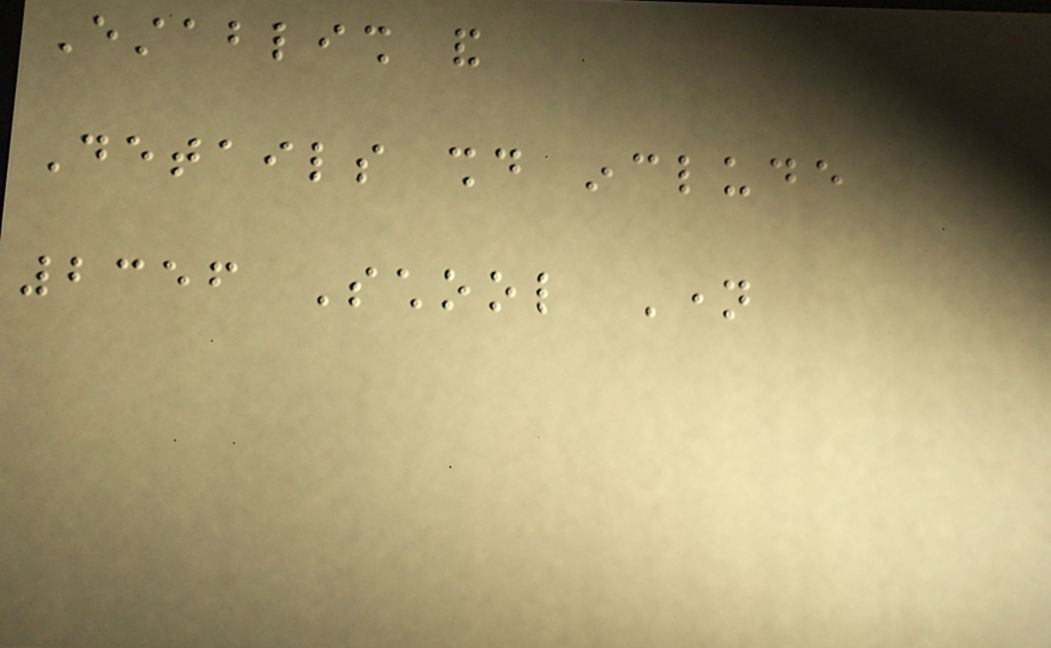Establish and
Details should include
2356 School Name
